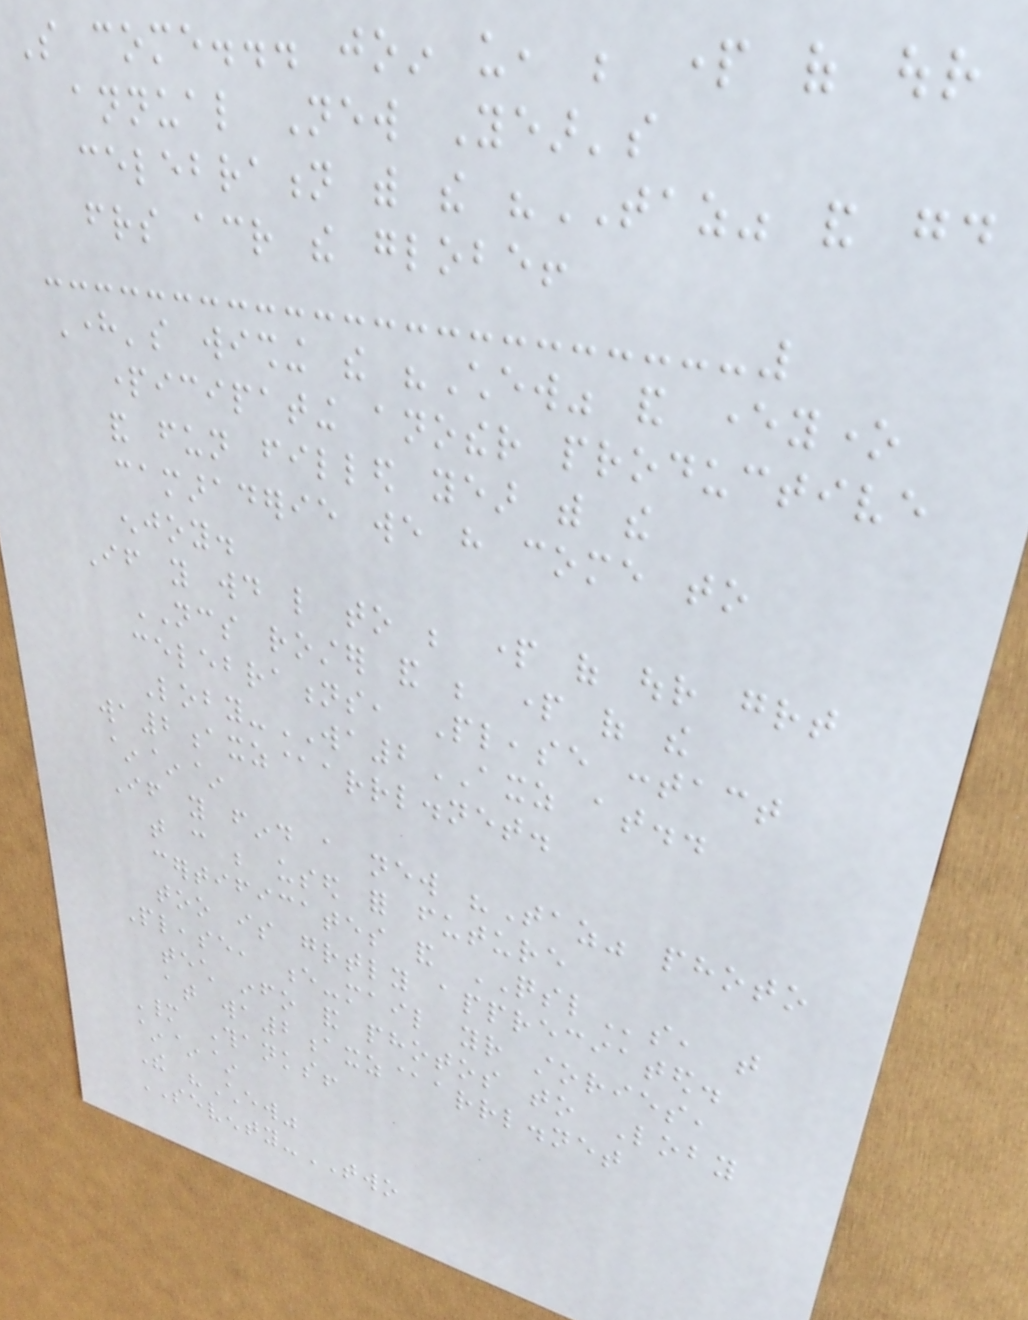So come... join us, be part of our
annual New Year's
celebration with the "TAZ" and good
friends across the globe!
Here's wishing the "Chew" and everyone
participating another productive
and fun filled year with the
camaraderie we have come to
enjoy.
If you would like to be part of our great
NCS roster and be part of the
celebrations, Please contact
Loby-WA2AXZ at..
wa2axz@arrl.net.
~~~
If you find a new "Taz" photo
that can be used for future
certificates and QSLs, that
too is greatly appreciated.
Please, e-mail your stories,
tech info and photos to Loby
at wa2axz@arrl.net
Many Thanks!
~~~
The "Chew"
SEVENTY-TWO
